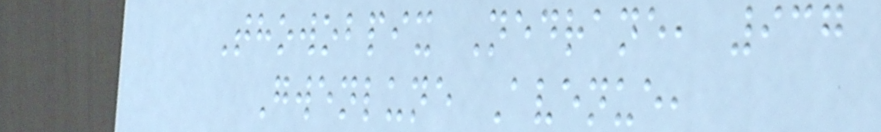Thowobpix Nedrane, 937
Gwenlune Avenue,
